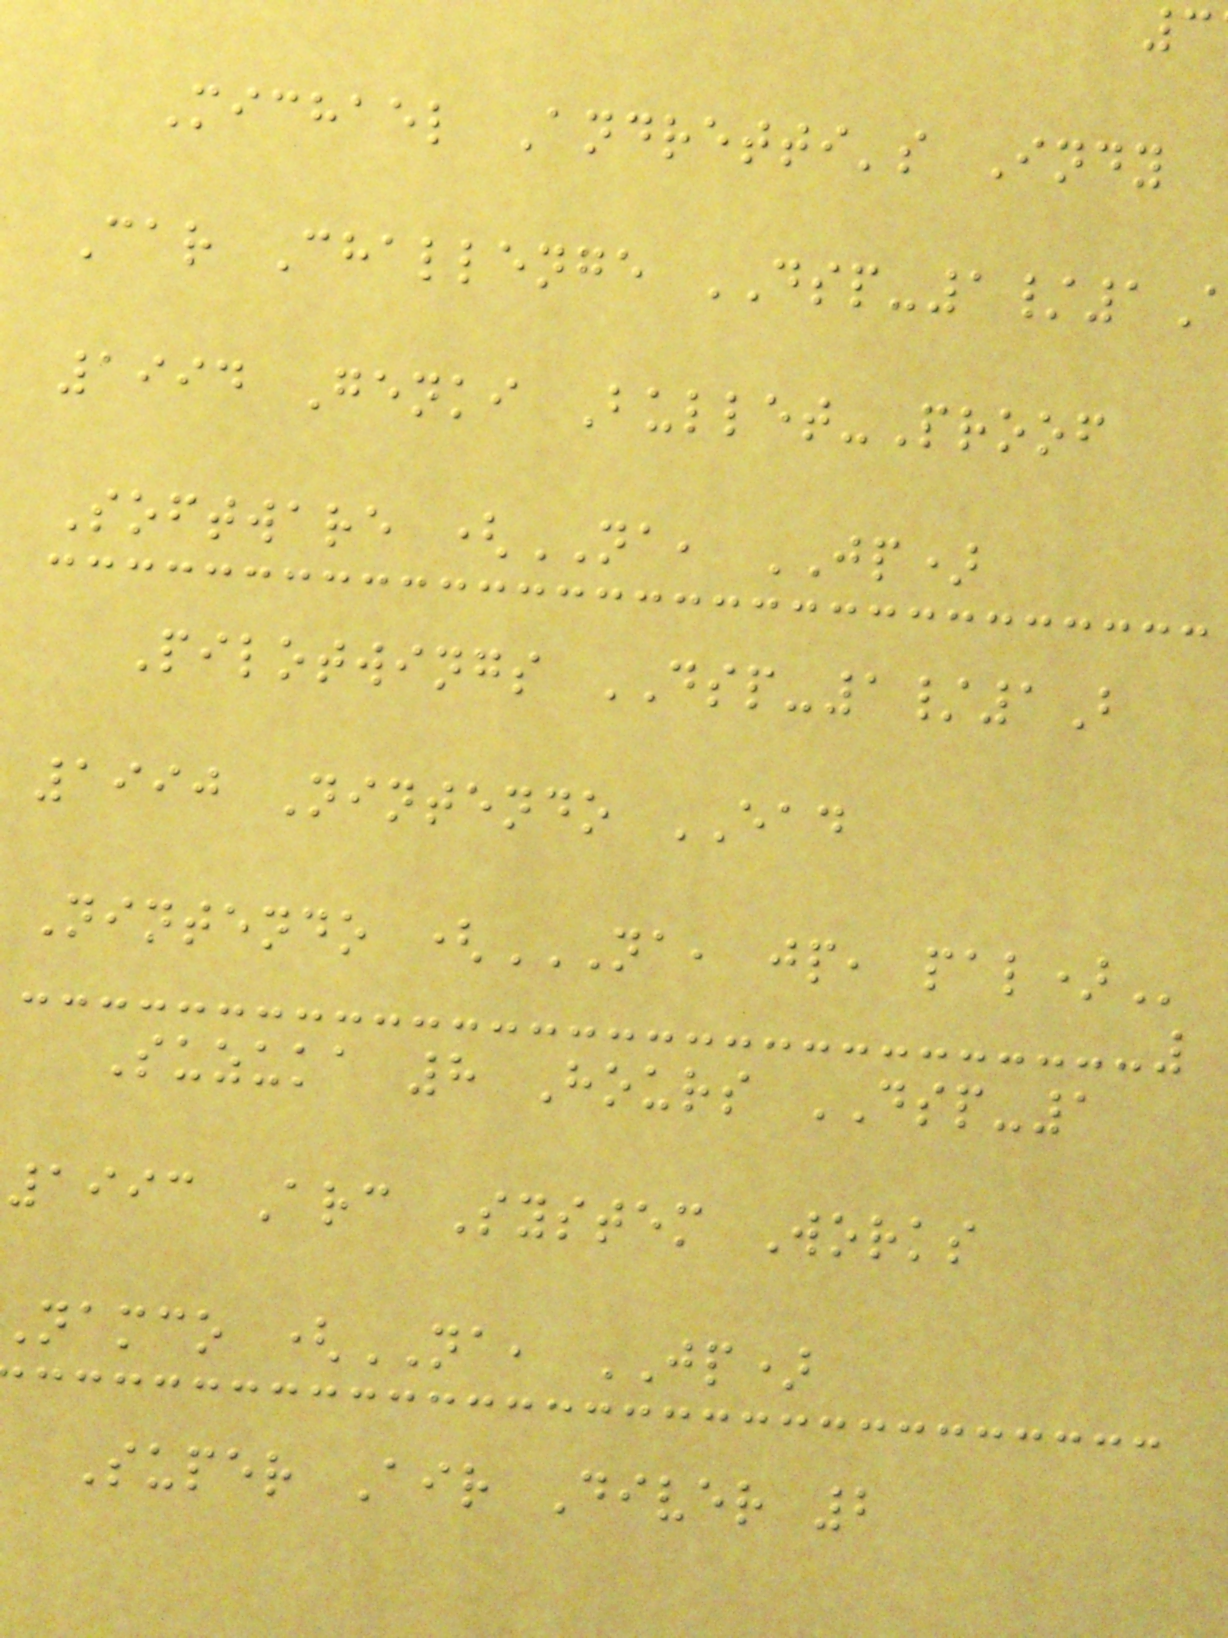Michael Andretti's Indy
Car Challenge DSP-1/1
1994 Genki Bullet-Proof
Software (NA, JP)
Pilotwings DSP-1/1B
1990 Nintendo EAD
Nintendo (NA, JP, PAL)
Suzuka 8 Hours DSP-1
1993 Arc System Works
namco (NA, JP)
Super Air Diver 2
